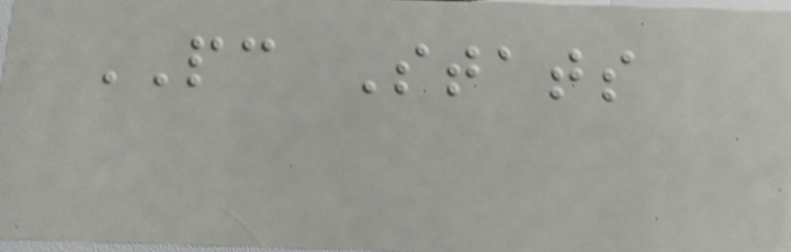PC Stats
